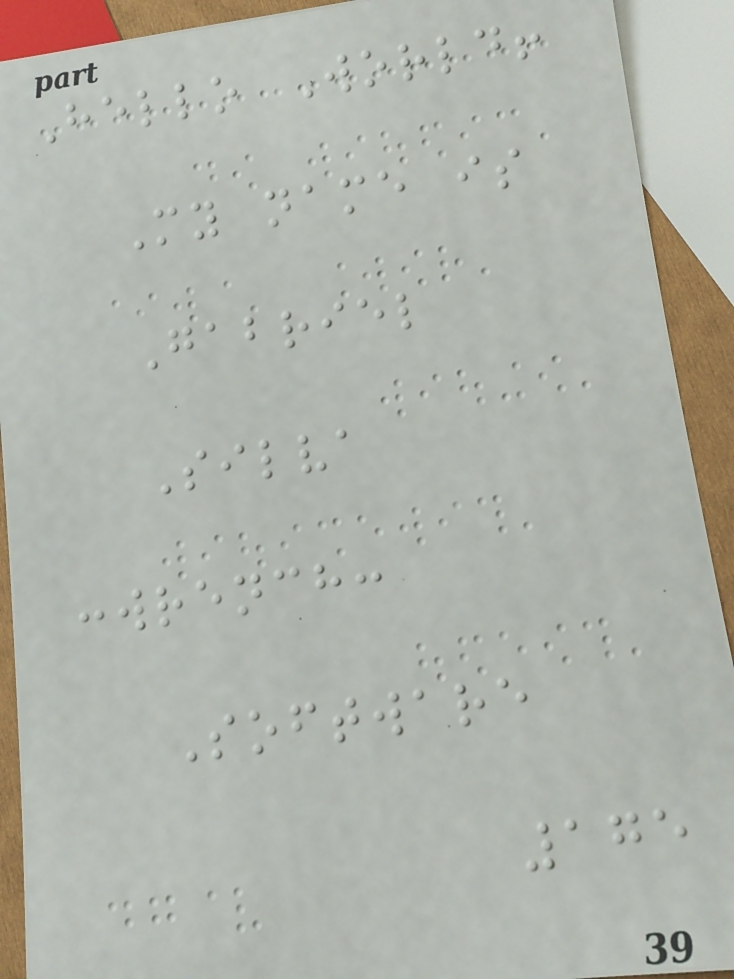Hello World!
My name is
Gabriel
Silva
:wrench:
Software
175
